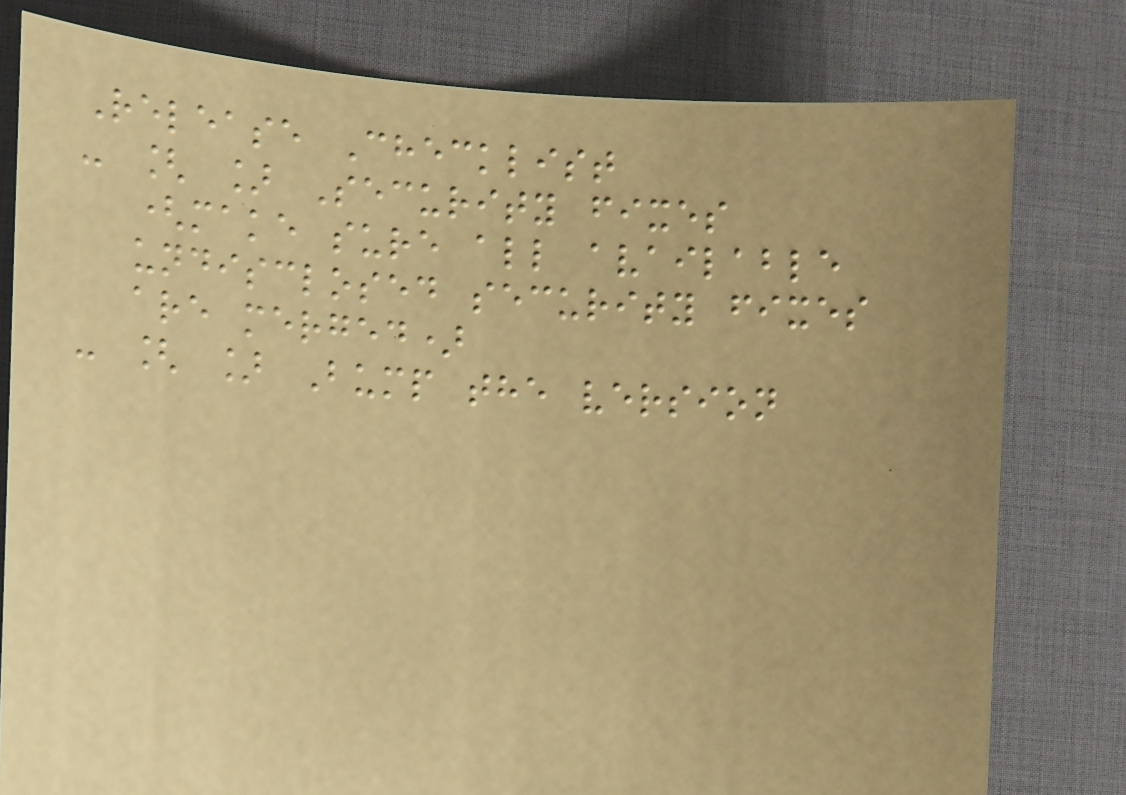Release Checklist
- [ ] Security fixes
(make sure all available
undisclosed security fixes
are merged)
- [ ] Bump the version
